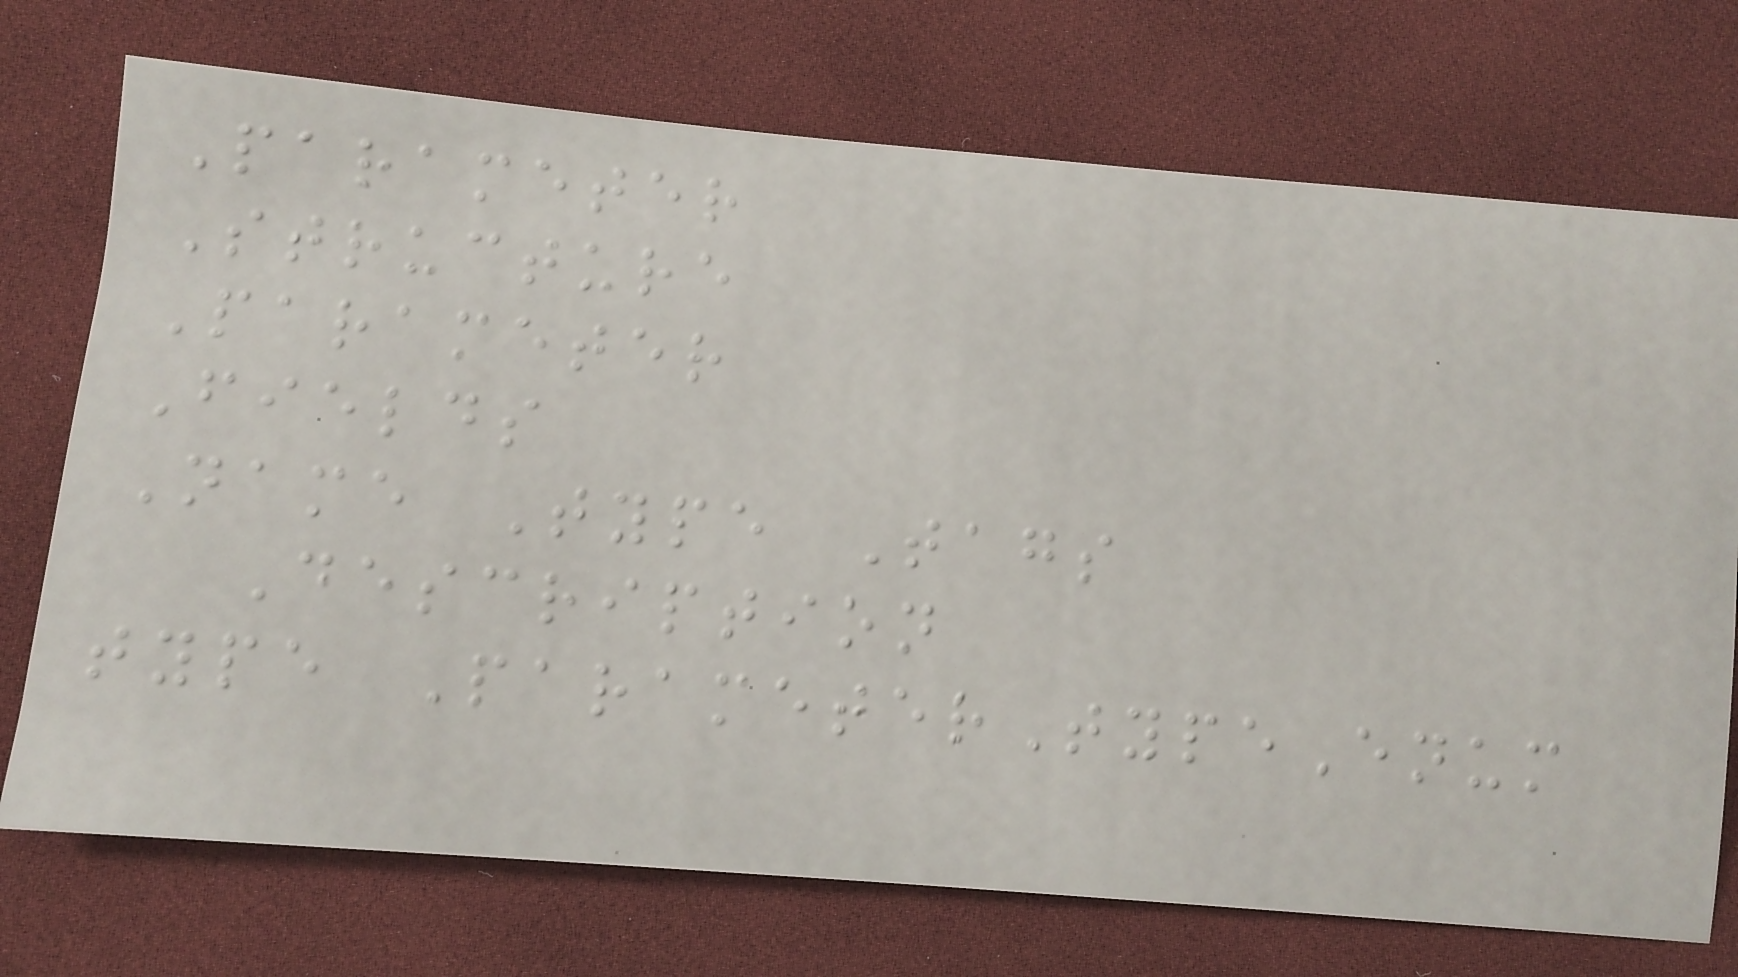Parameter
Structure
Parameter
Fields
Name Type Tags
Description
type ParameterTypeEnum
